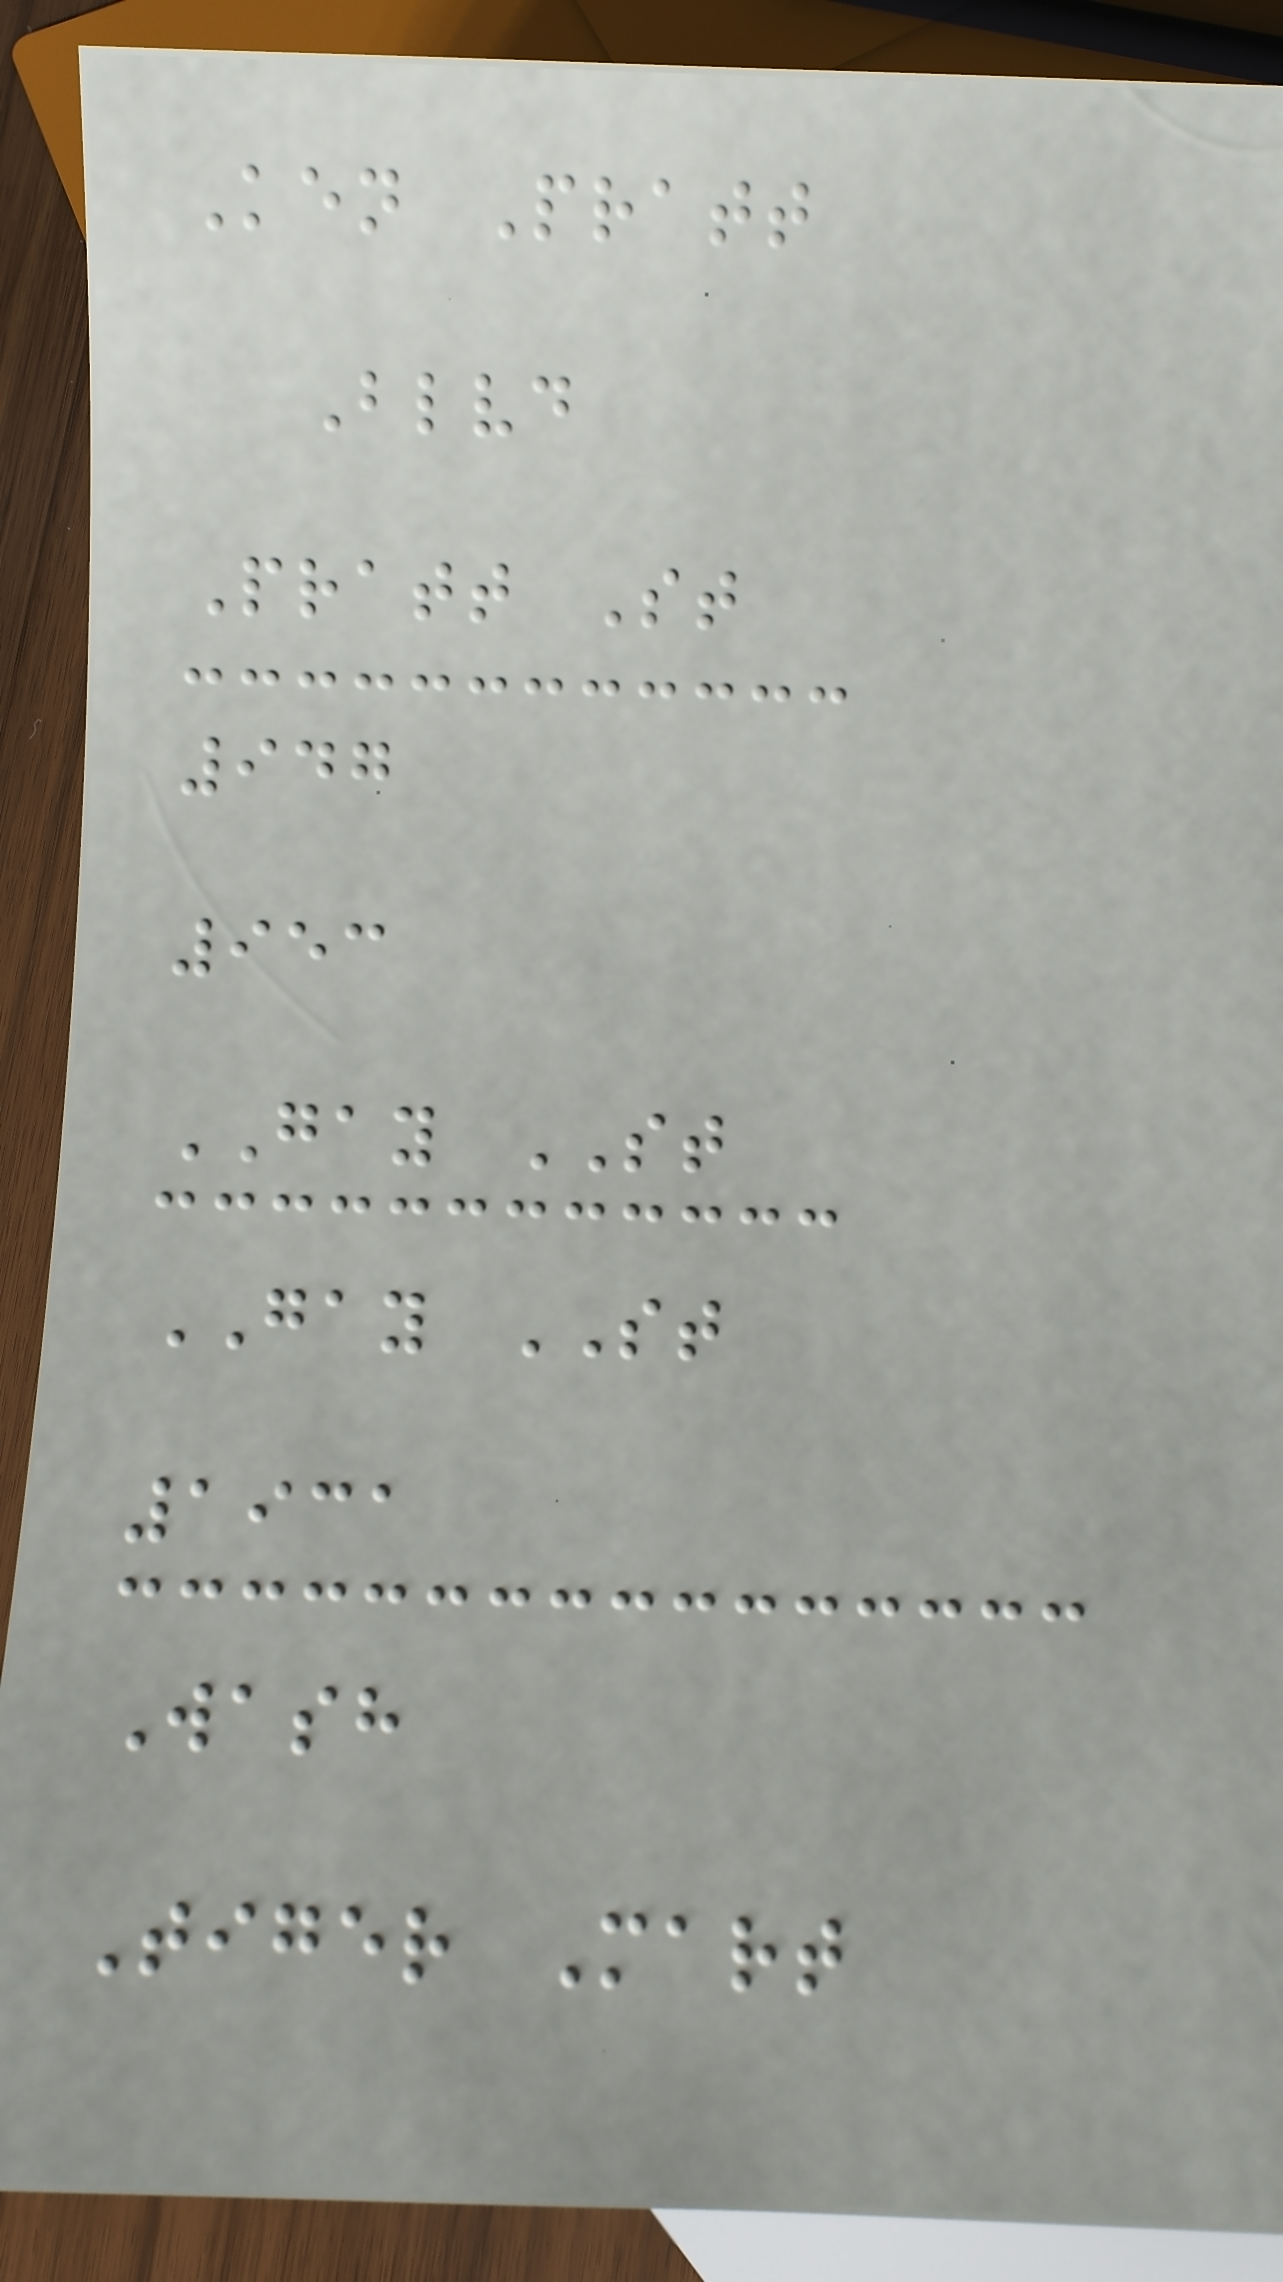Ken Pratt
Blvd
Pratt St
947
953
GAY ST
GAY ST
1931
Wash
Tiger Mart
